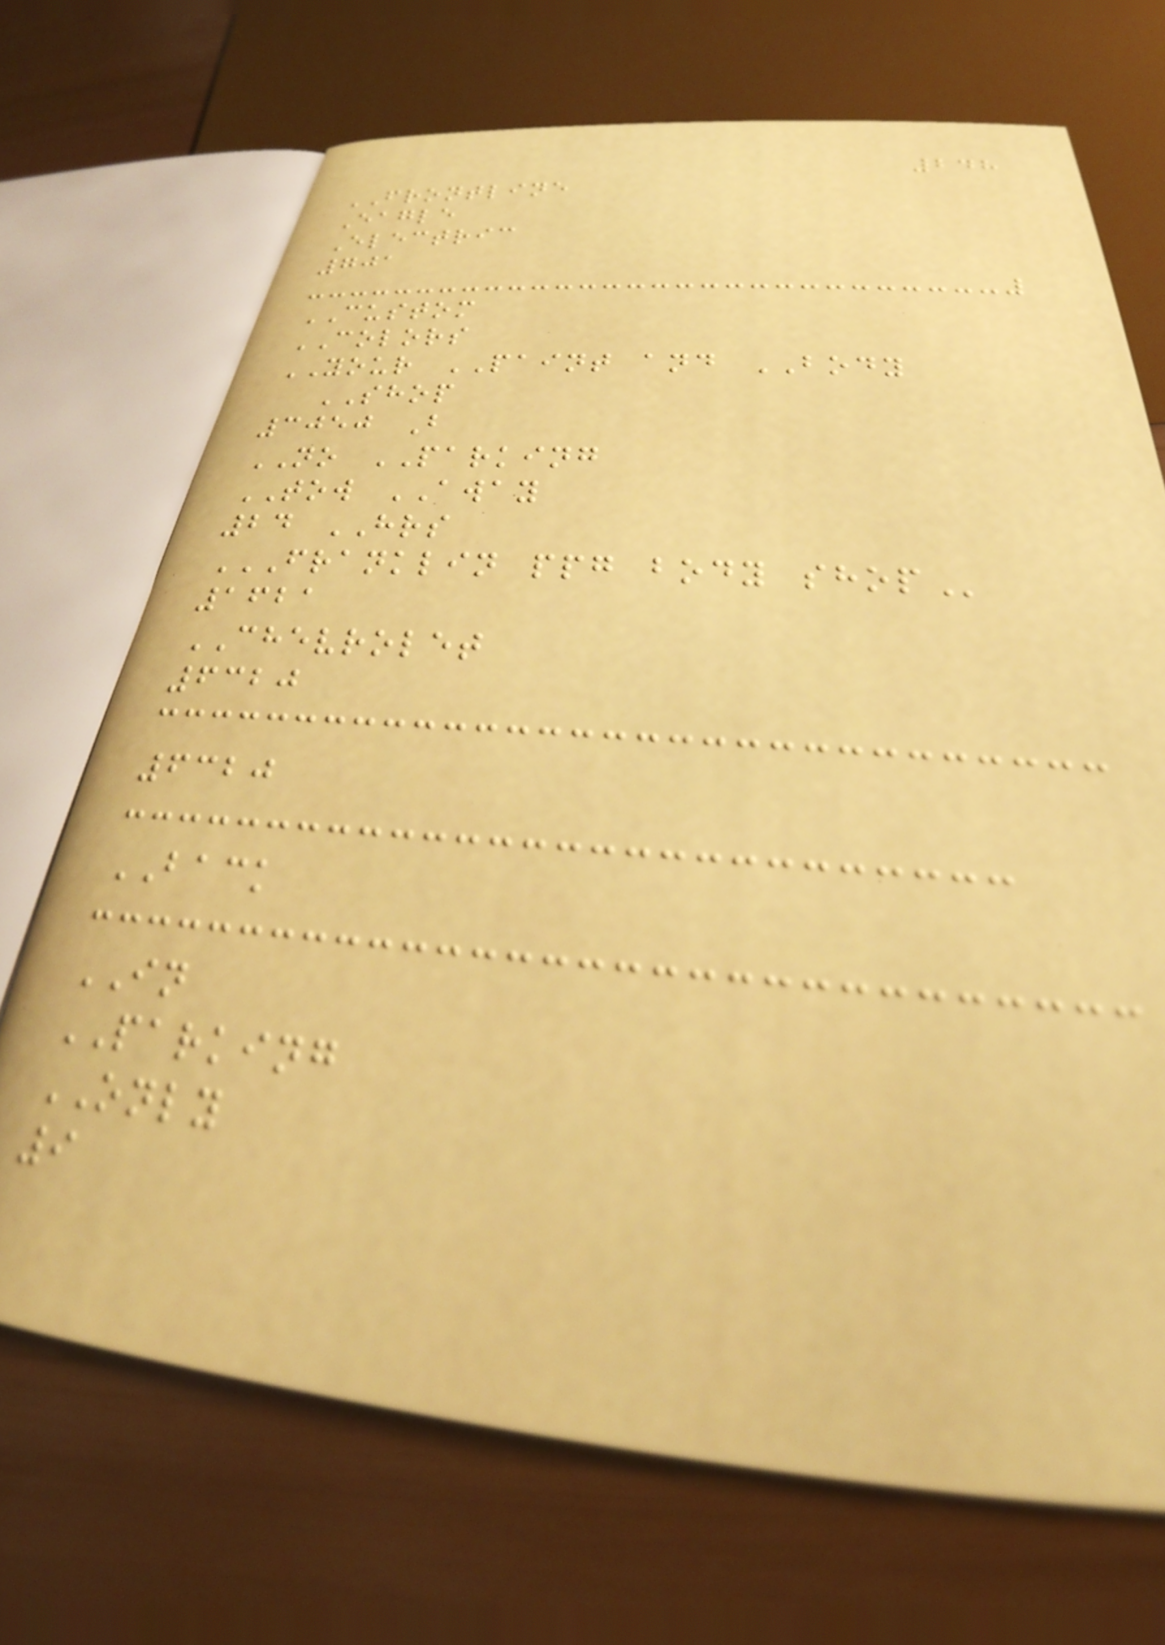248
FRONTLINE
Eagle
Electric
701
CUSTOM
COLORS
YOUR PAINT and BODY
SHOP
3050 B
NO PARKING
TOW AWAY
24 HRS
FRANKLIN PPG BODY SHOP
1621
CHEVROLET
6320
6320
BACK
IN
PARKING
ONLY
9
